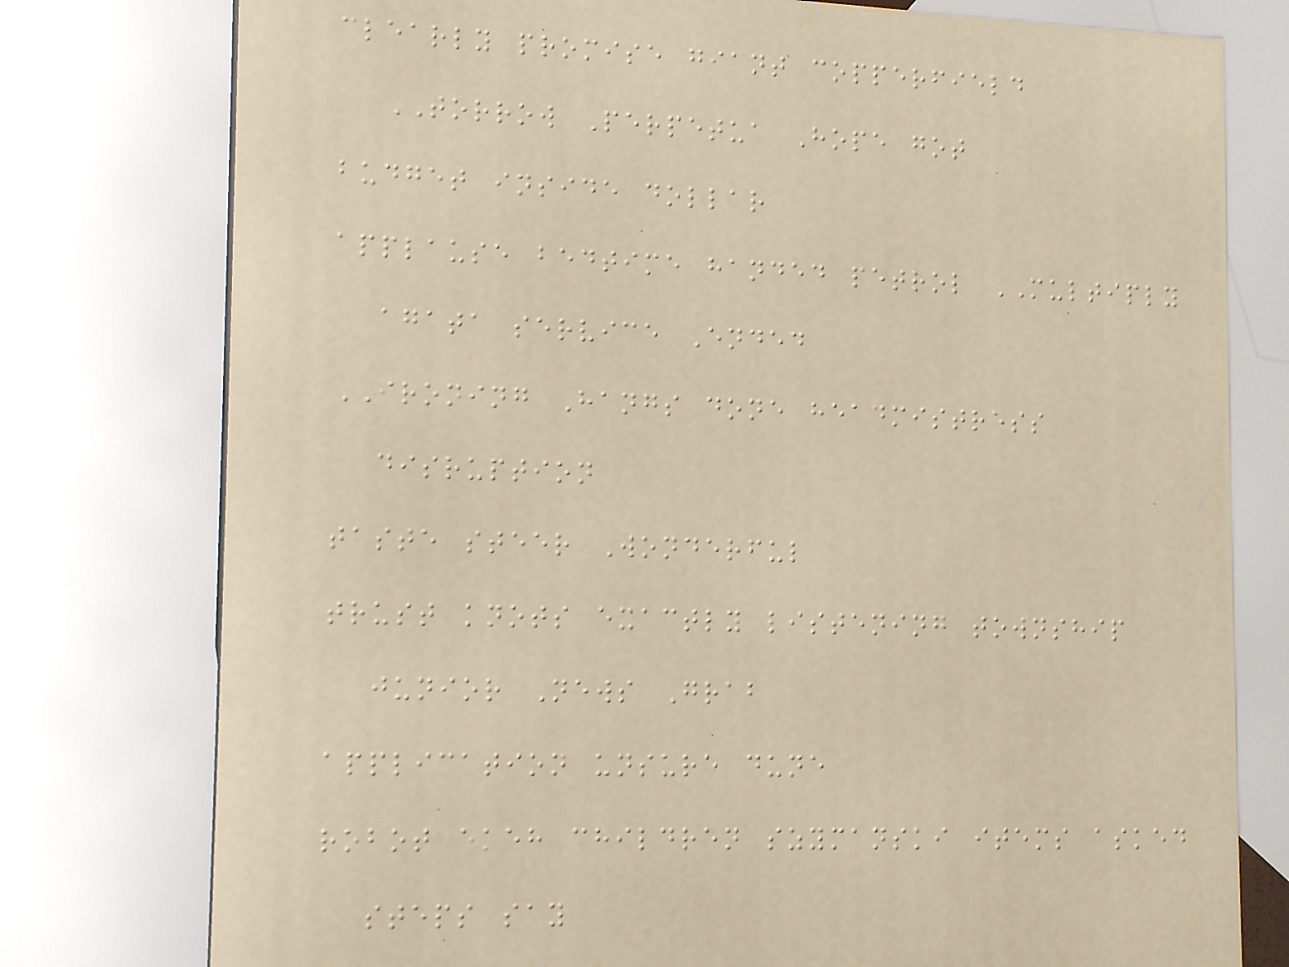clearly promise giant copperfield
TORROW Perpetua Hope got
budget inside dollar
applause bedtime handed petrol MULTIPLY
agata service Ended
IRONING Hangs done headmistress
disruption
taste steer Wonderful
trust knots exactly listening township
junior News Grab
application unsure dune
robot ekeh children szymanski items asked
steps say
